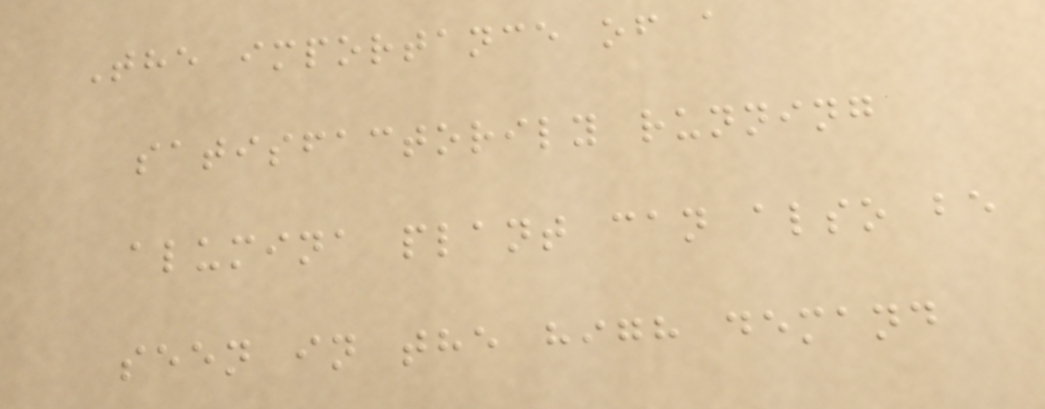The importance of a
satisfactorily running
alumina plant can also be
seen in the high demand
